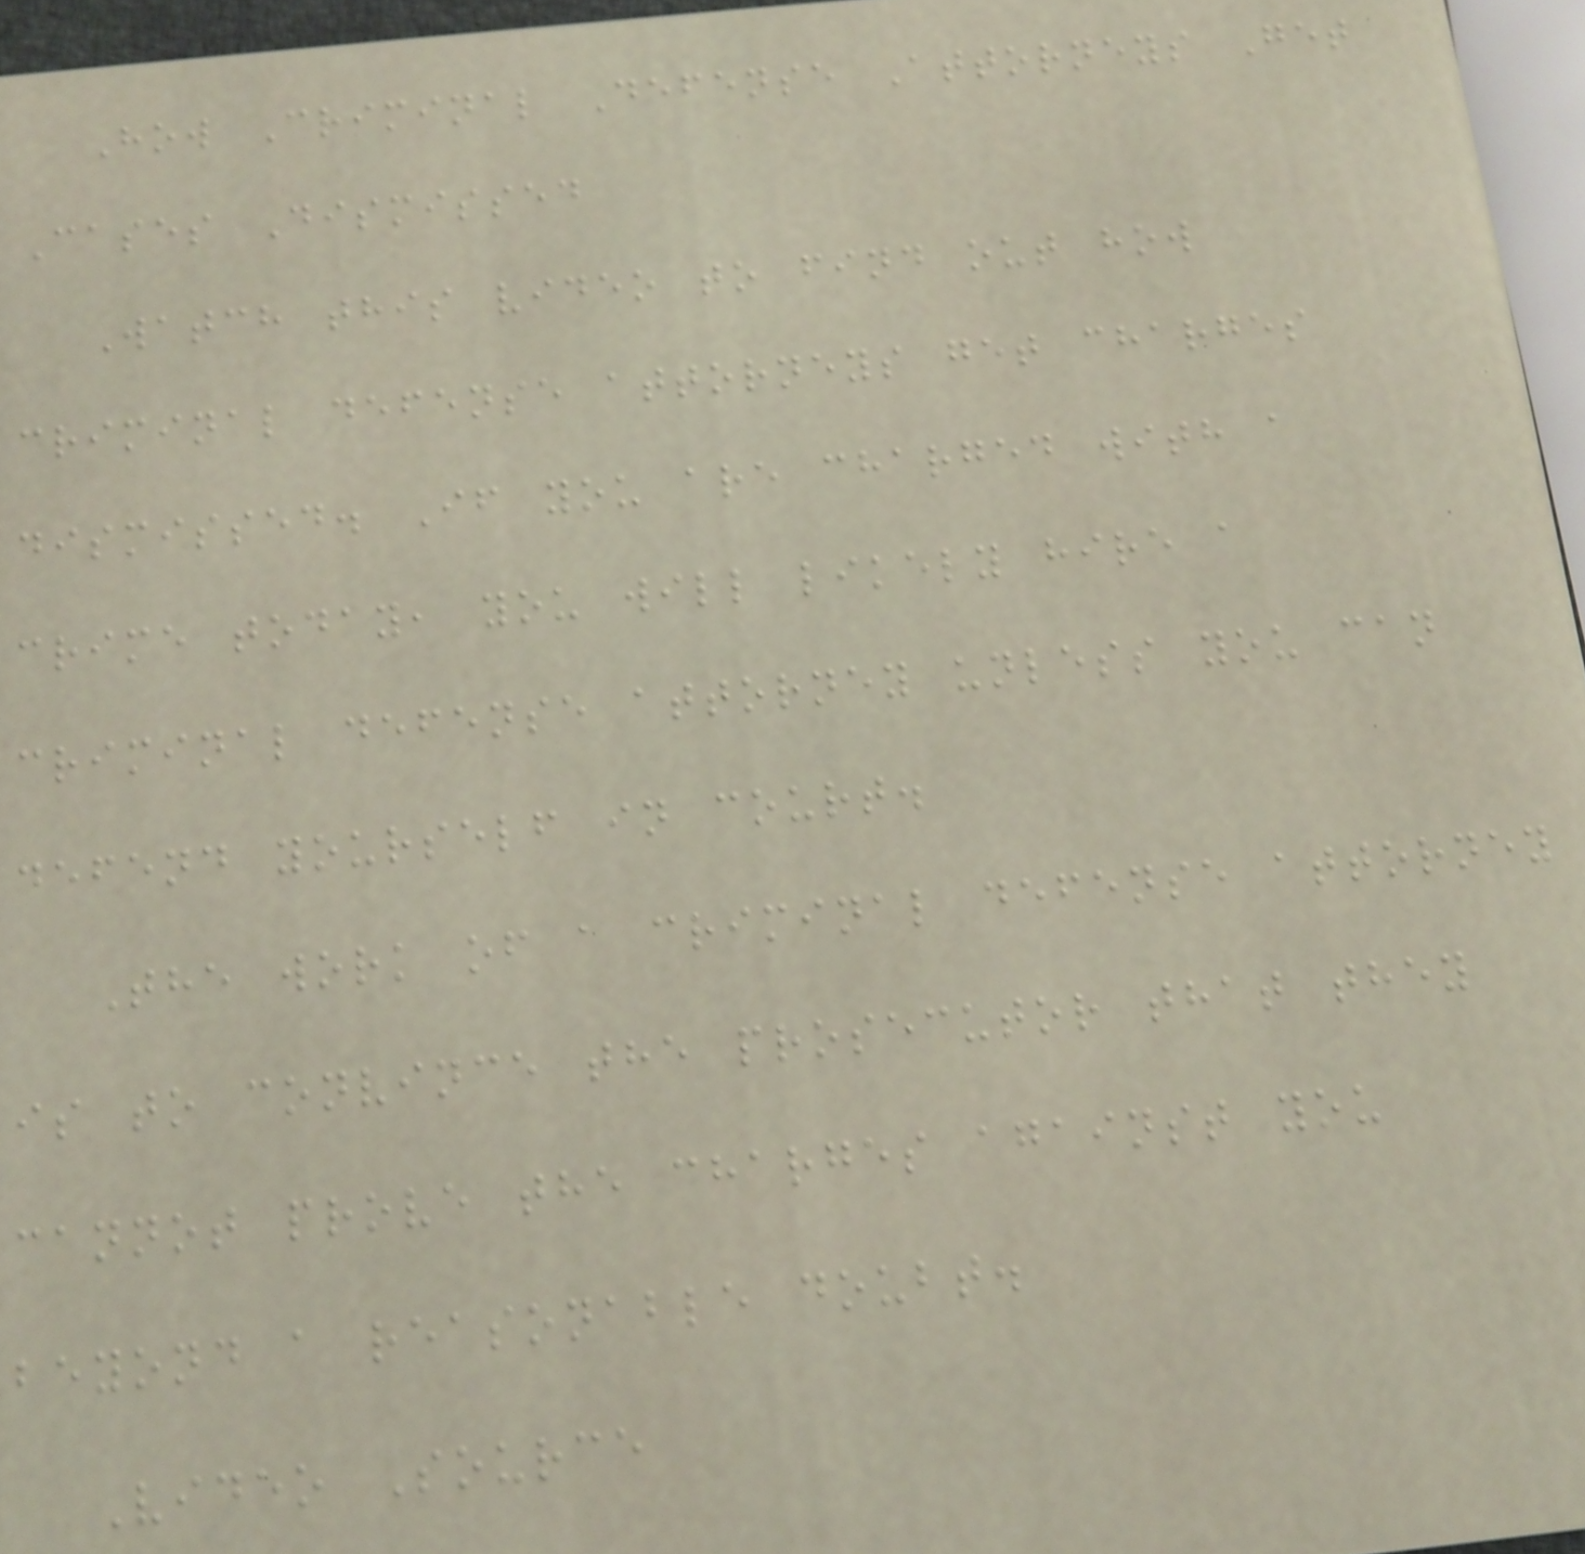How Criminal Defense Attorneys Get
Cases Dismissed
Watch this video to find out how
criminal defense attorneys get charges
dismissed. If you are charged with a
crime today, you will likely hire a
criminal defense attorney unless you can
defend yourself in court.
The work of a criminal defense attorney
is to convince the prosecutor that they
cannot prove the charges against you
beyond a reasonable doubt.
Video Source
